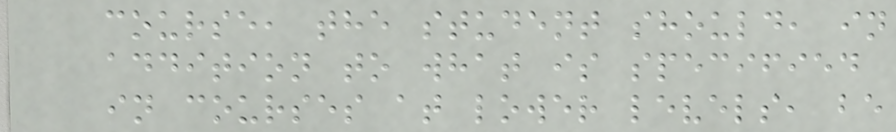course, the student should, in
addition to what is specified
in courses at lower levels, be
